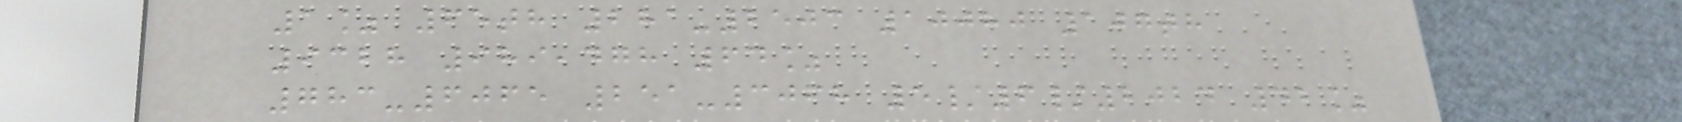1% 65th 281-2503 10080 107th
9328 989,478 64%
783-6065 251-3068 5/6/2024 42%
